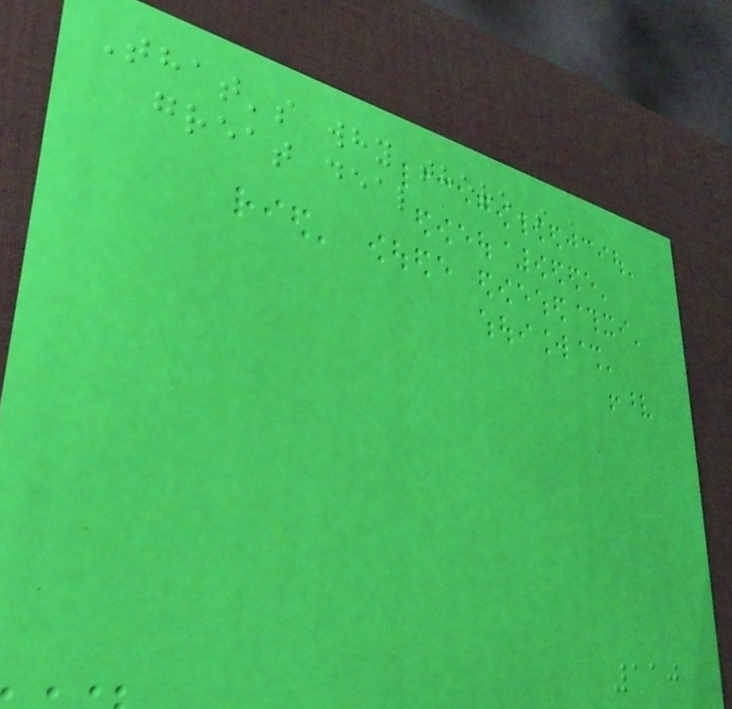That's why there's a
great deal
110
